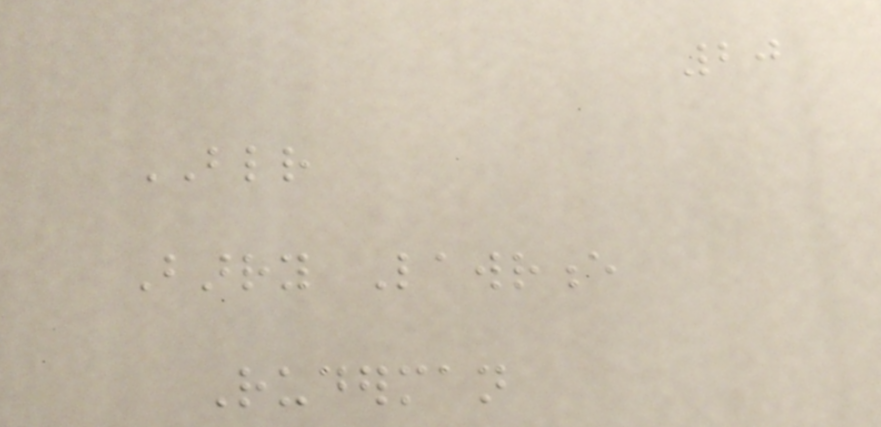20
BLR
Barry Lawrence
Ruderman
